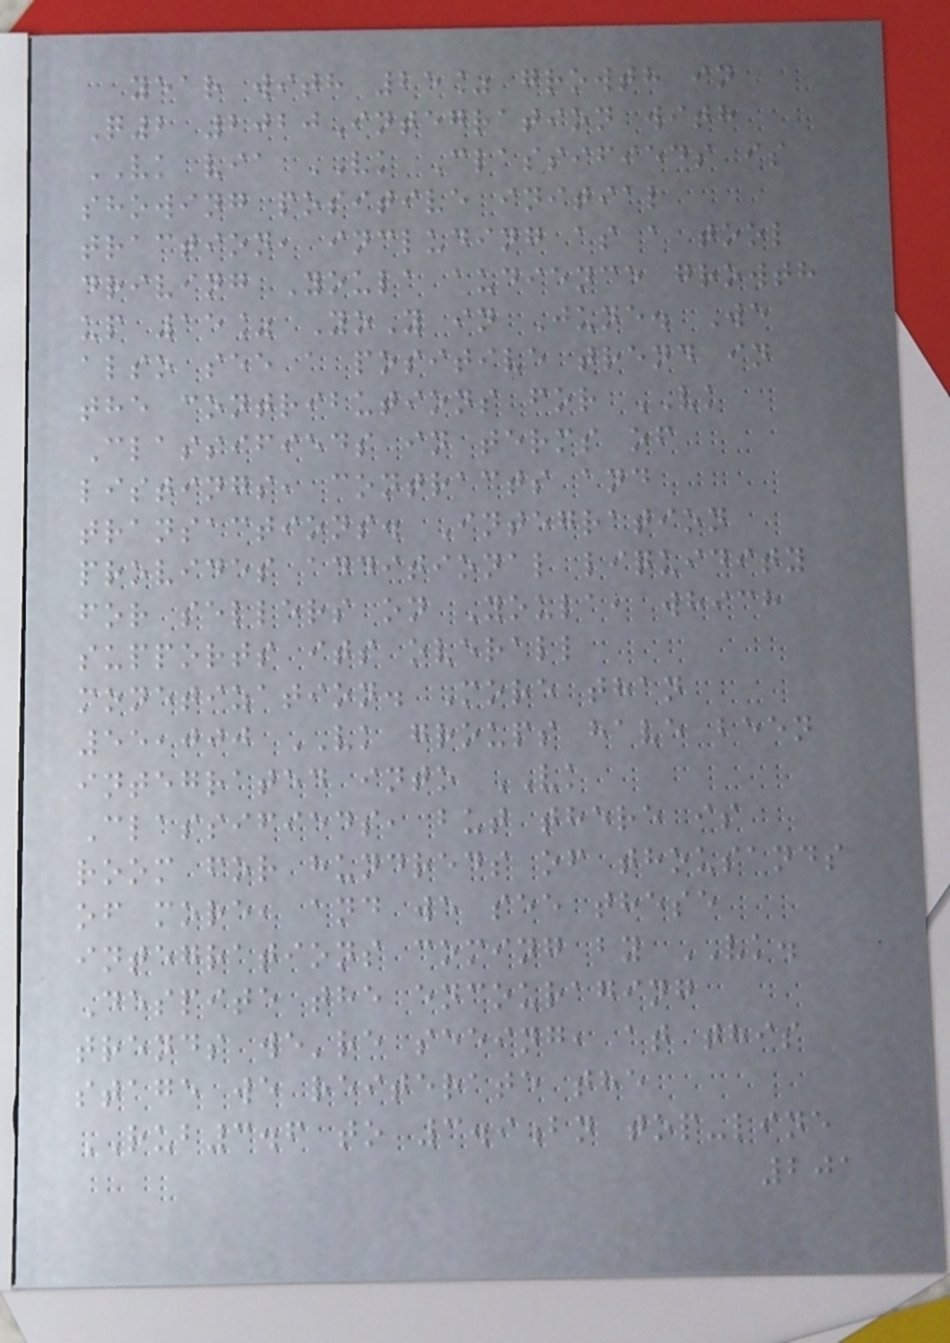year with 25% growth in
Q2 2020Integration with
VK via VK Classifieds is
showing positive initial
traction, including as a tool
driving Youla audience growth
up 15% YoY in June. We
also see a positive trend in
the contributions for VK
Classifieds in terms of
listings, contracts and
transactions. Integration
provides additional liquidity
for sellers on Youla, which
supports its overall
monetization. More than
55,000 VK groups have been
integrated into VK
Classifieds, but there is
room for hundreds of thousands
of more, and we see these
integrations coming by VK.
Despite the encouraging
trends we're seeing, at this
stage we reiterate the
RUB3.6 to 3.9bn top-line
201
